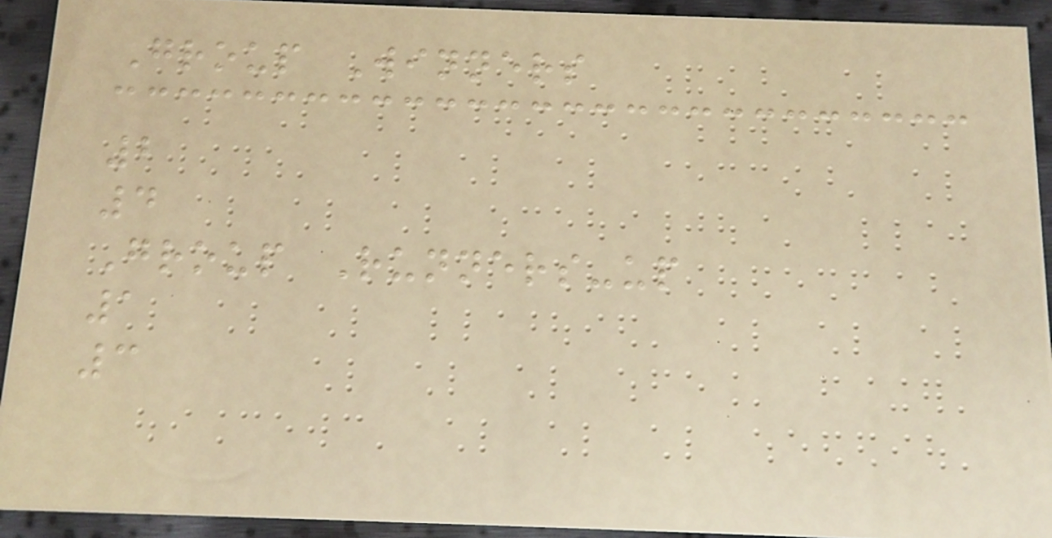Group Winners
2
4
Group Runners-up
1
3
